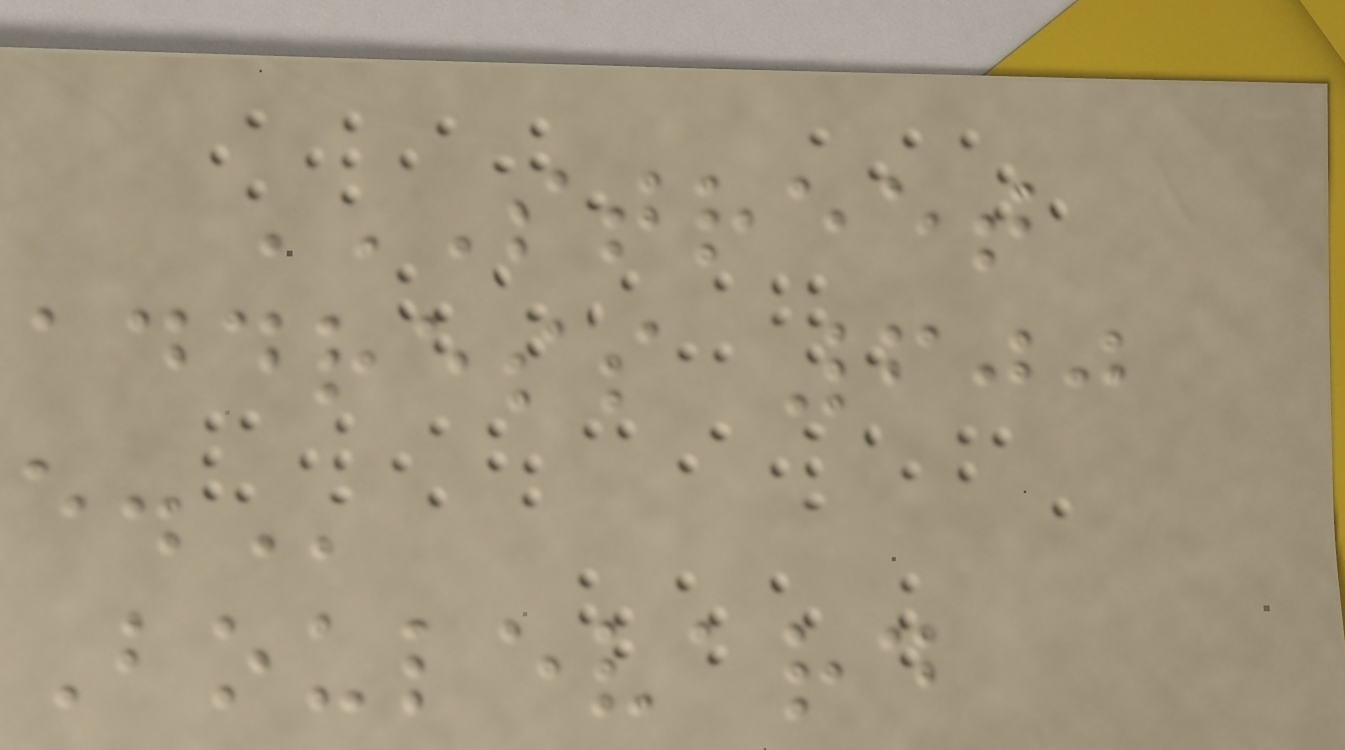STREET
ADDRESS 600
E.
Boulevard
